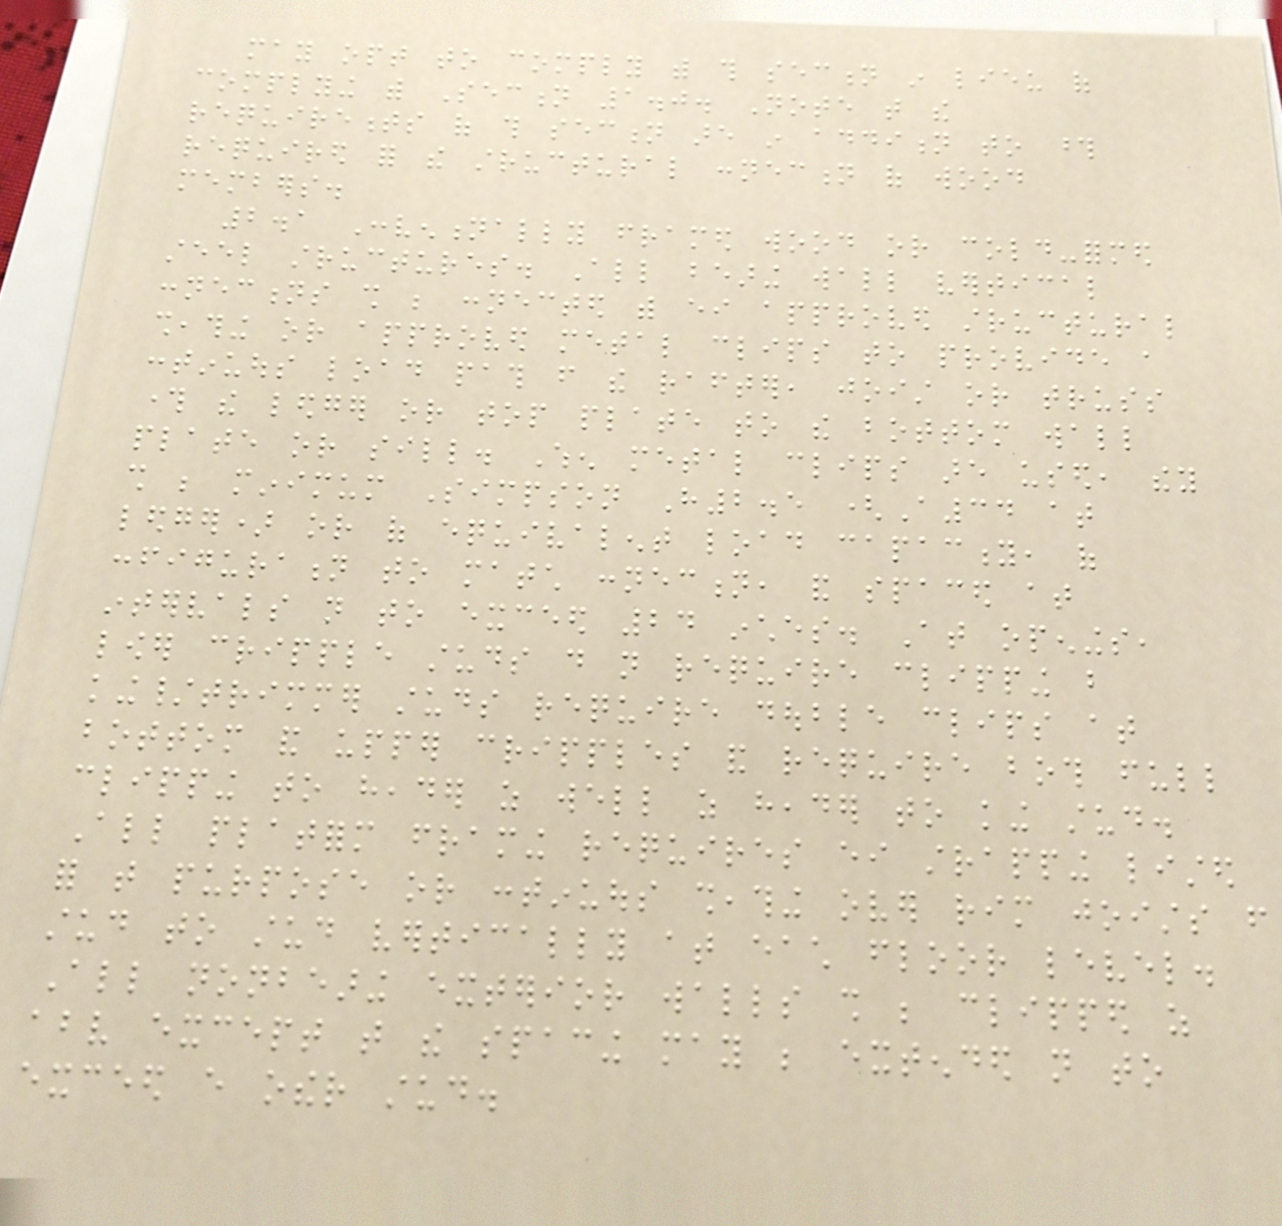may opt to comply with this section in lieu of
complying with Section 1.0. Note that the
requirements of this section are in addition to those
required for the structural connection of wood
members.
2.1 Conventionally framed wood or cold-formed
steel structures. All bearing wall vertical
connections shall be connected with either approved structural
sheathing or approved metal clips to provide a
continuous load path from the rafter, joist or truss
through the ledger or top plate to the bottom wall
plate or sill. When metal clips are used, they
shall be minimum Simpson H2.5 (A34 at
ledger) or of equivalent load capacity, of
configuration to match connection, and spaced at
intervals not to exceed 24 inches. At openings,
lower cripple studs do not require clipping but
king/trimmer studs require double clips at
bottom and upper cripples and require both full
clipping to header as well as header to king stud.
All platform framing requires either strapping listed
for that purpose or continuous sheathing over rim joists from
stud to stud vertically at each floor level.
All nonbearing exterior walls shall be clipped as
above except that the spacing may be extended not to
exceed every other stud.
